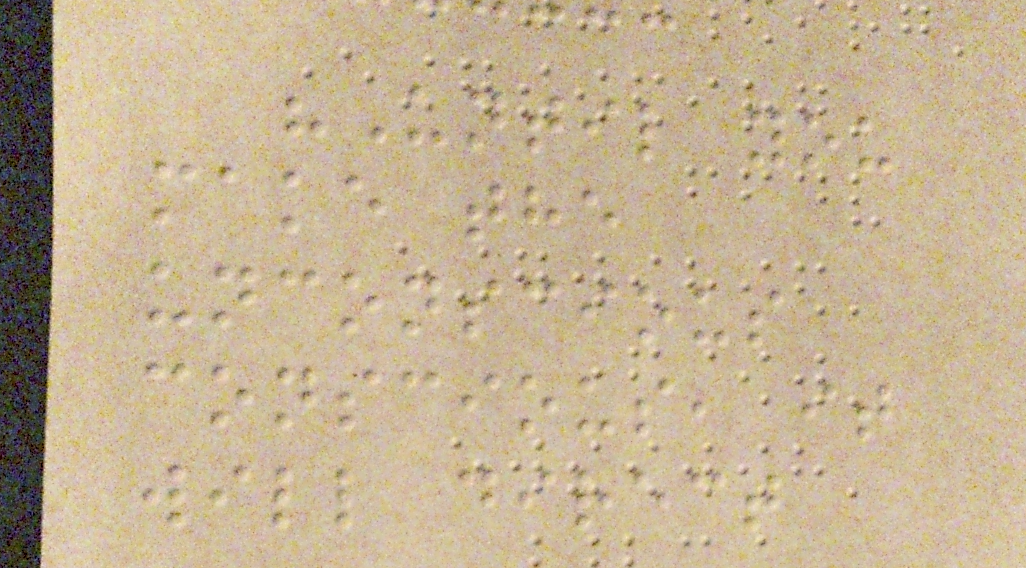"Until you
make the
unconscious
conscious, it
will direct
